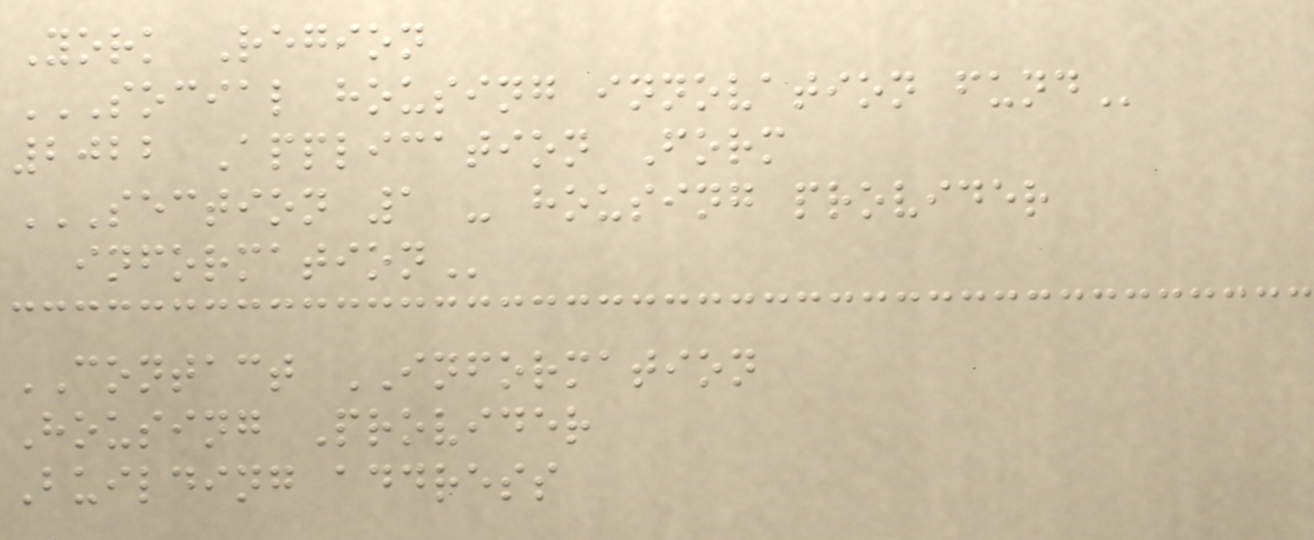York Region
SOCIAL HOUSING INNOVATION FUND
2022 Application Form
SECTION 1 - HOUSING PROVIDER
INFORMATION
CONTACT INFORMATION
Housing Provider
Building address
